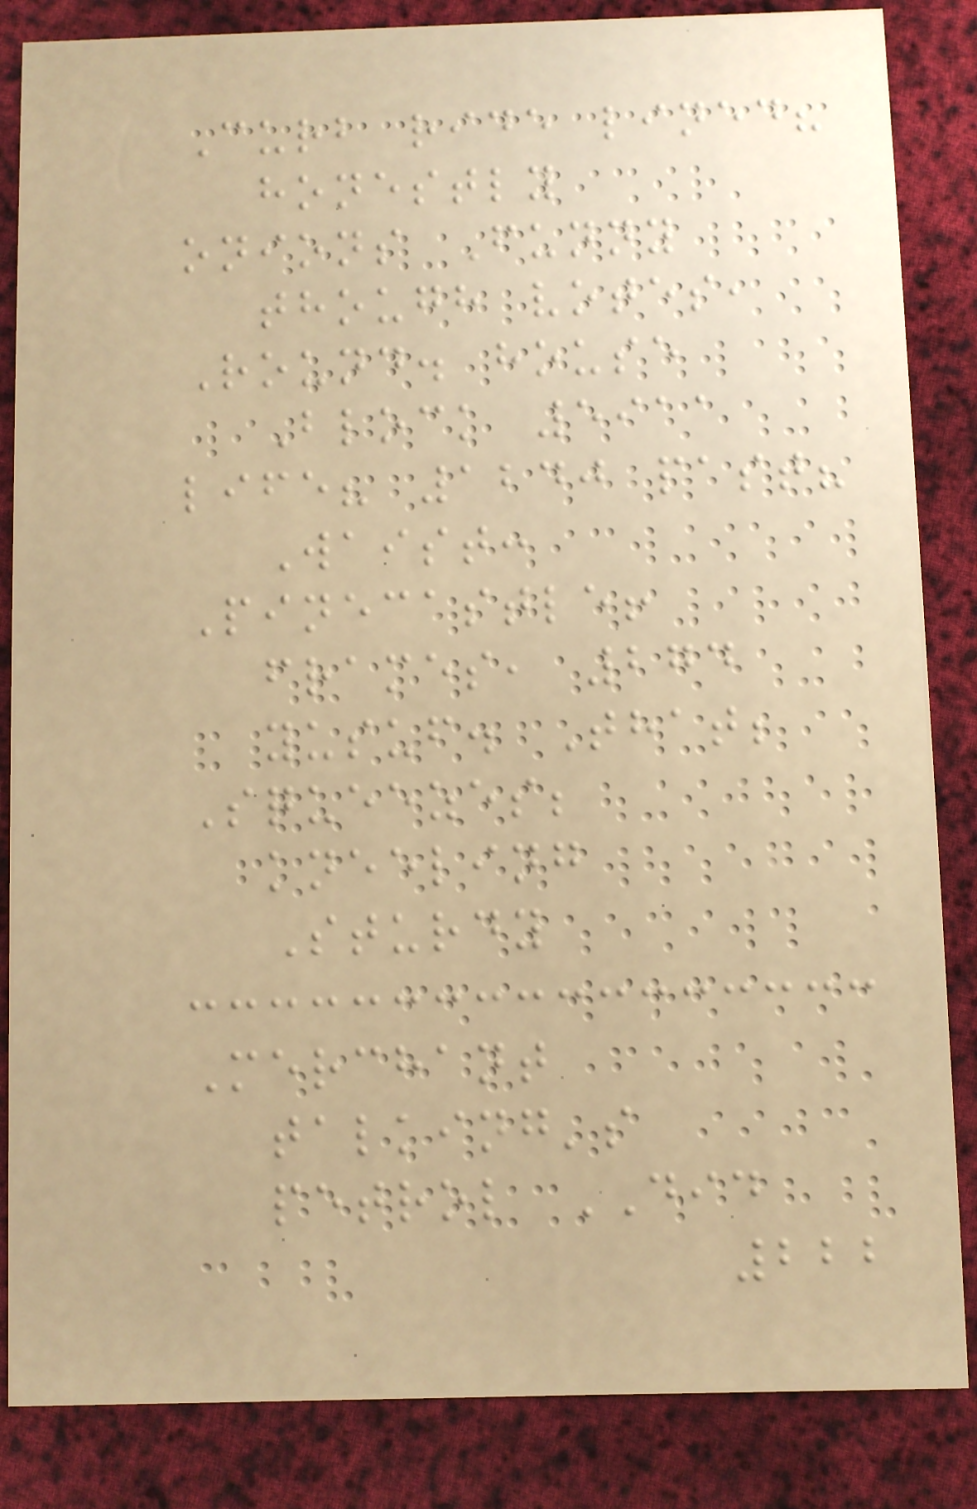Curb ride lined?
honestly
onions Funny
though votes,
Round. house
Block 5911
life? 1240 past?
Waist:
Pinecastle!
frames, 274
yusuf. That;
Squeezes;
kneeling
Sturdy
Merchant
talking's
petrol DID
222
